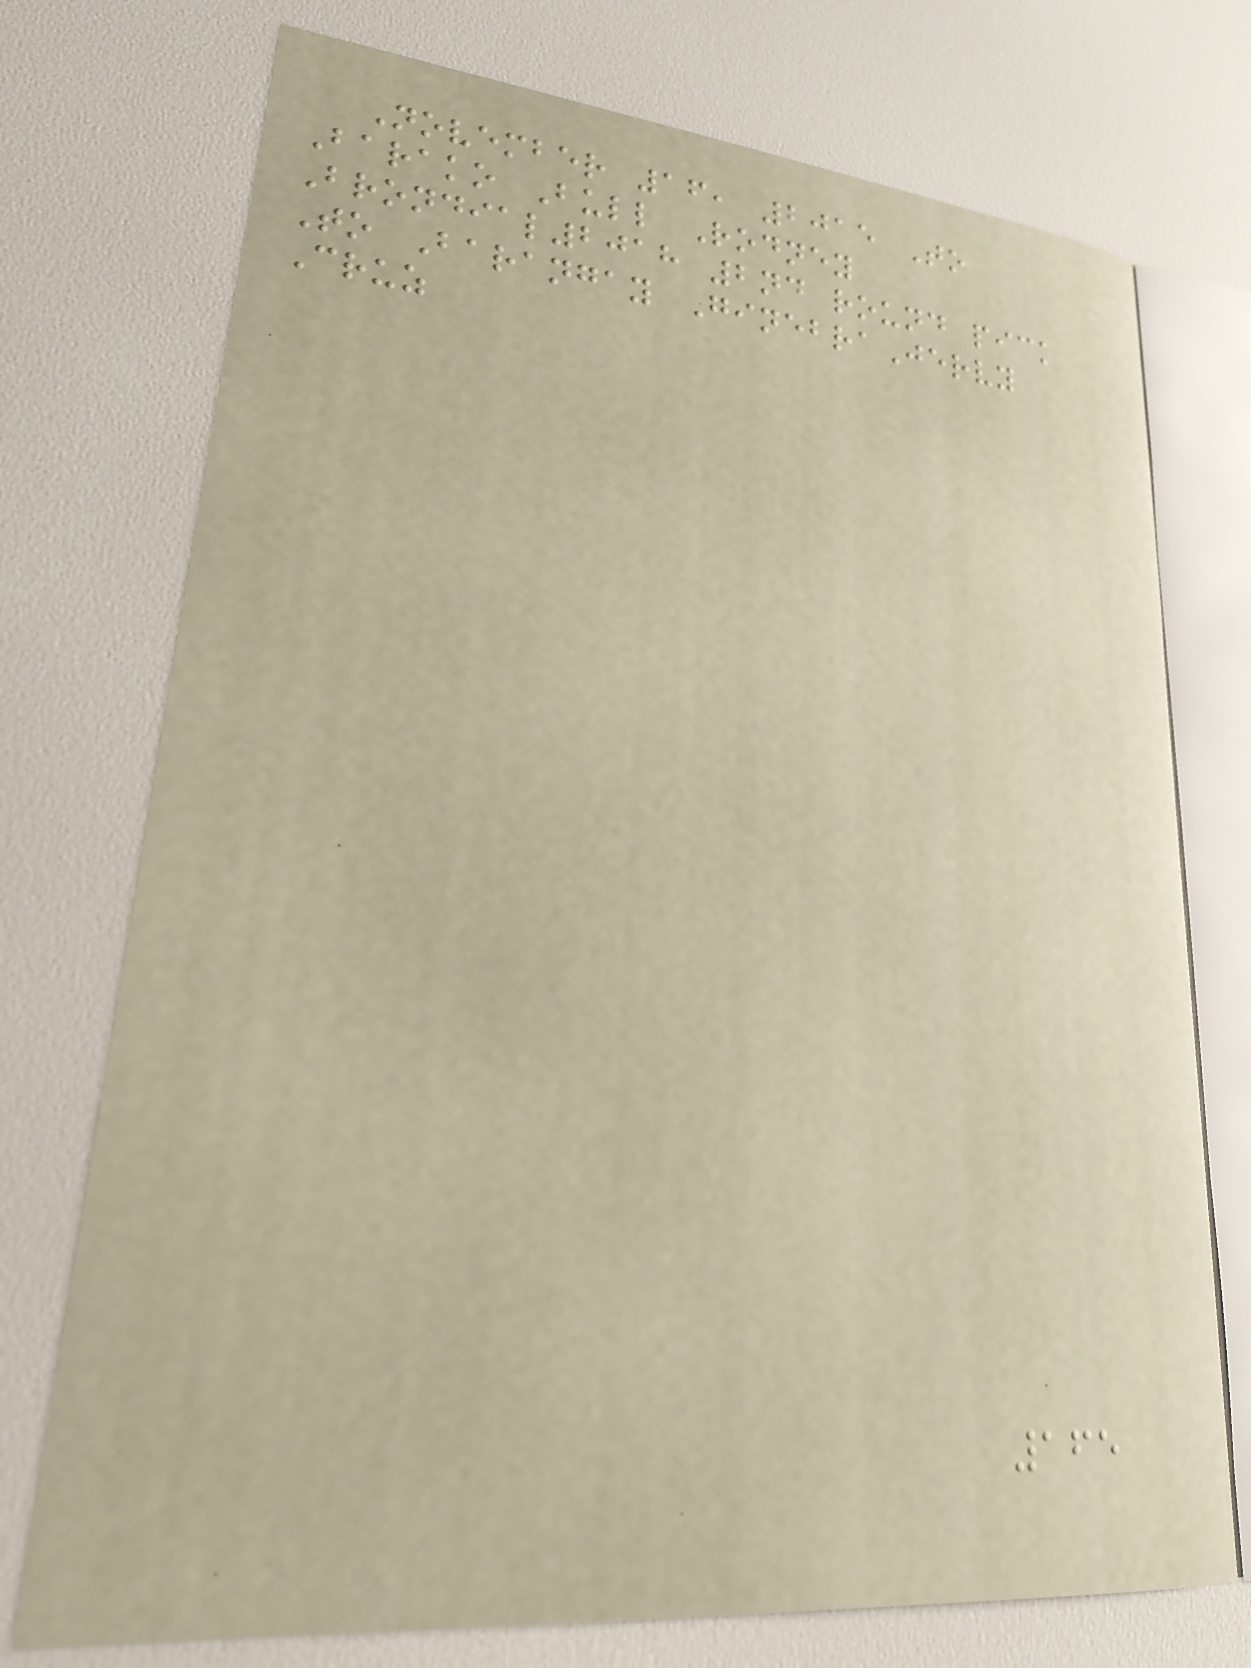November 16, 2015 To
Barako Bull Rodney
Brondial2018 2nd round pick
To Barangay GinebraJervy
Cruz
165
